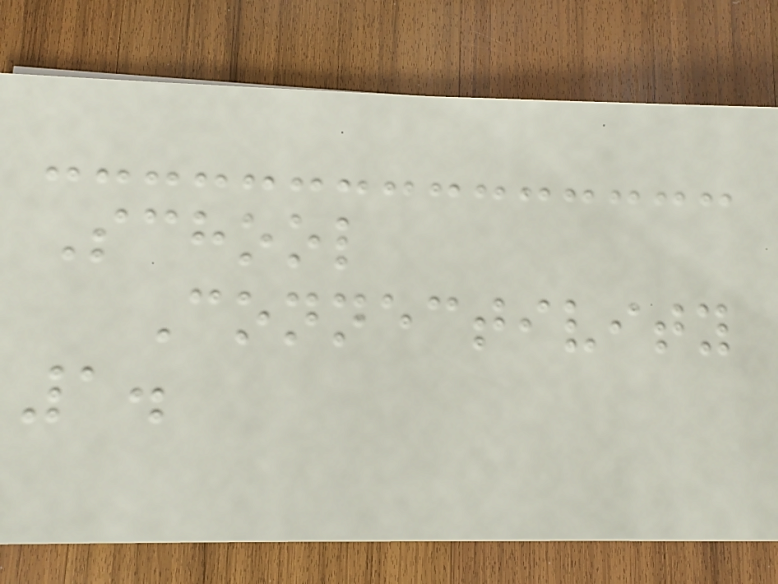School
Connectivity
1.
